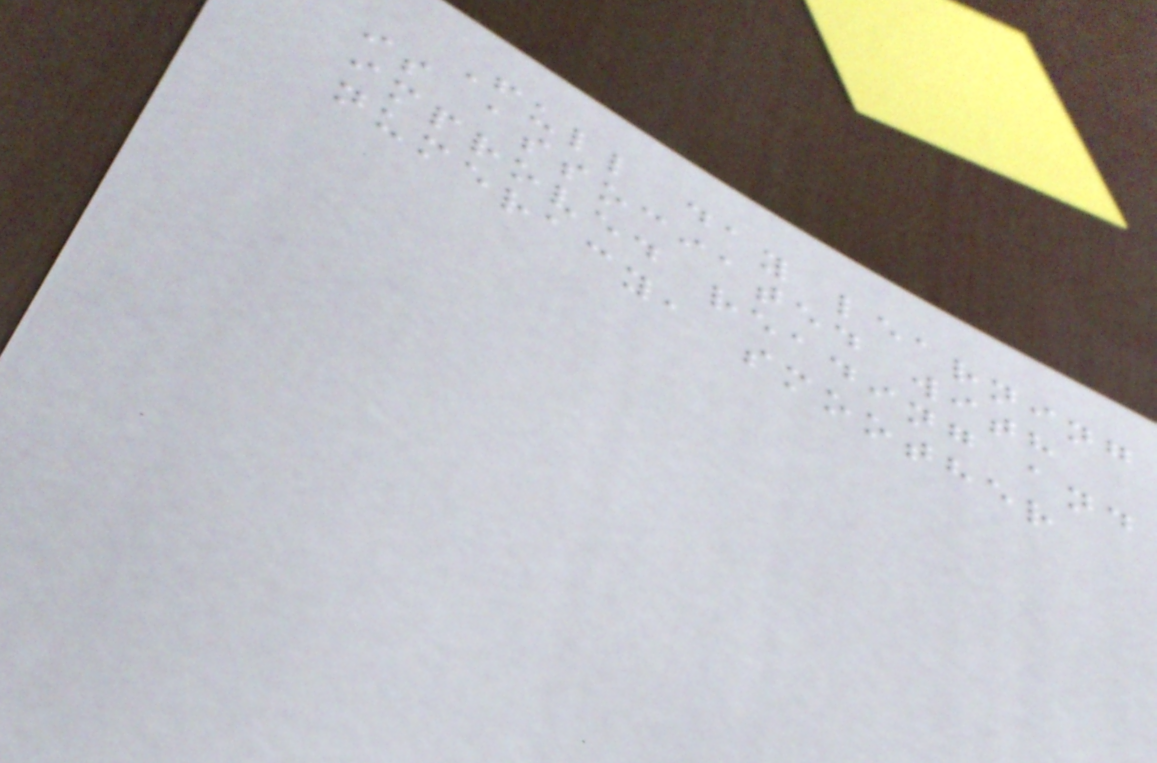Full day learning
is associated with
improved reading and
numeracy, smoother
